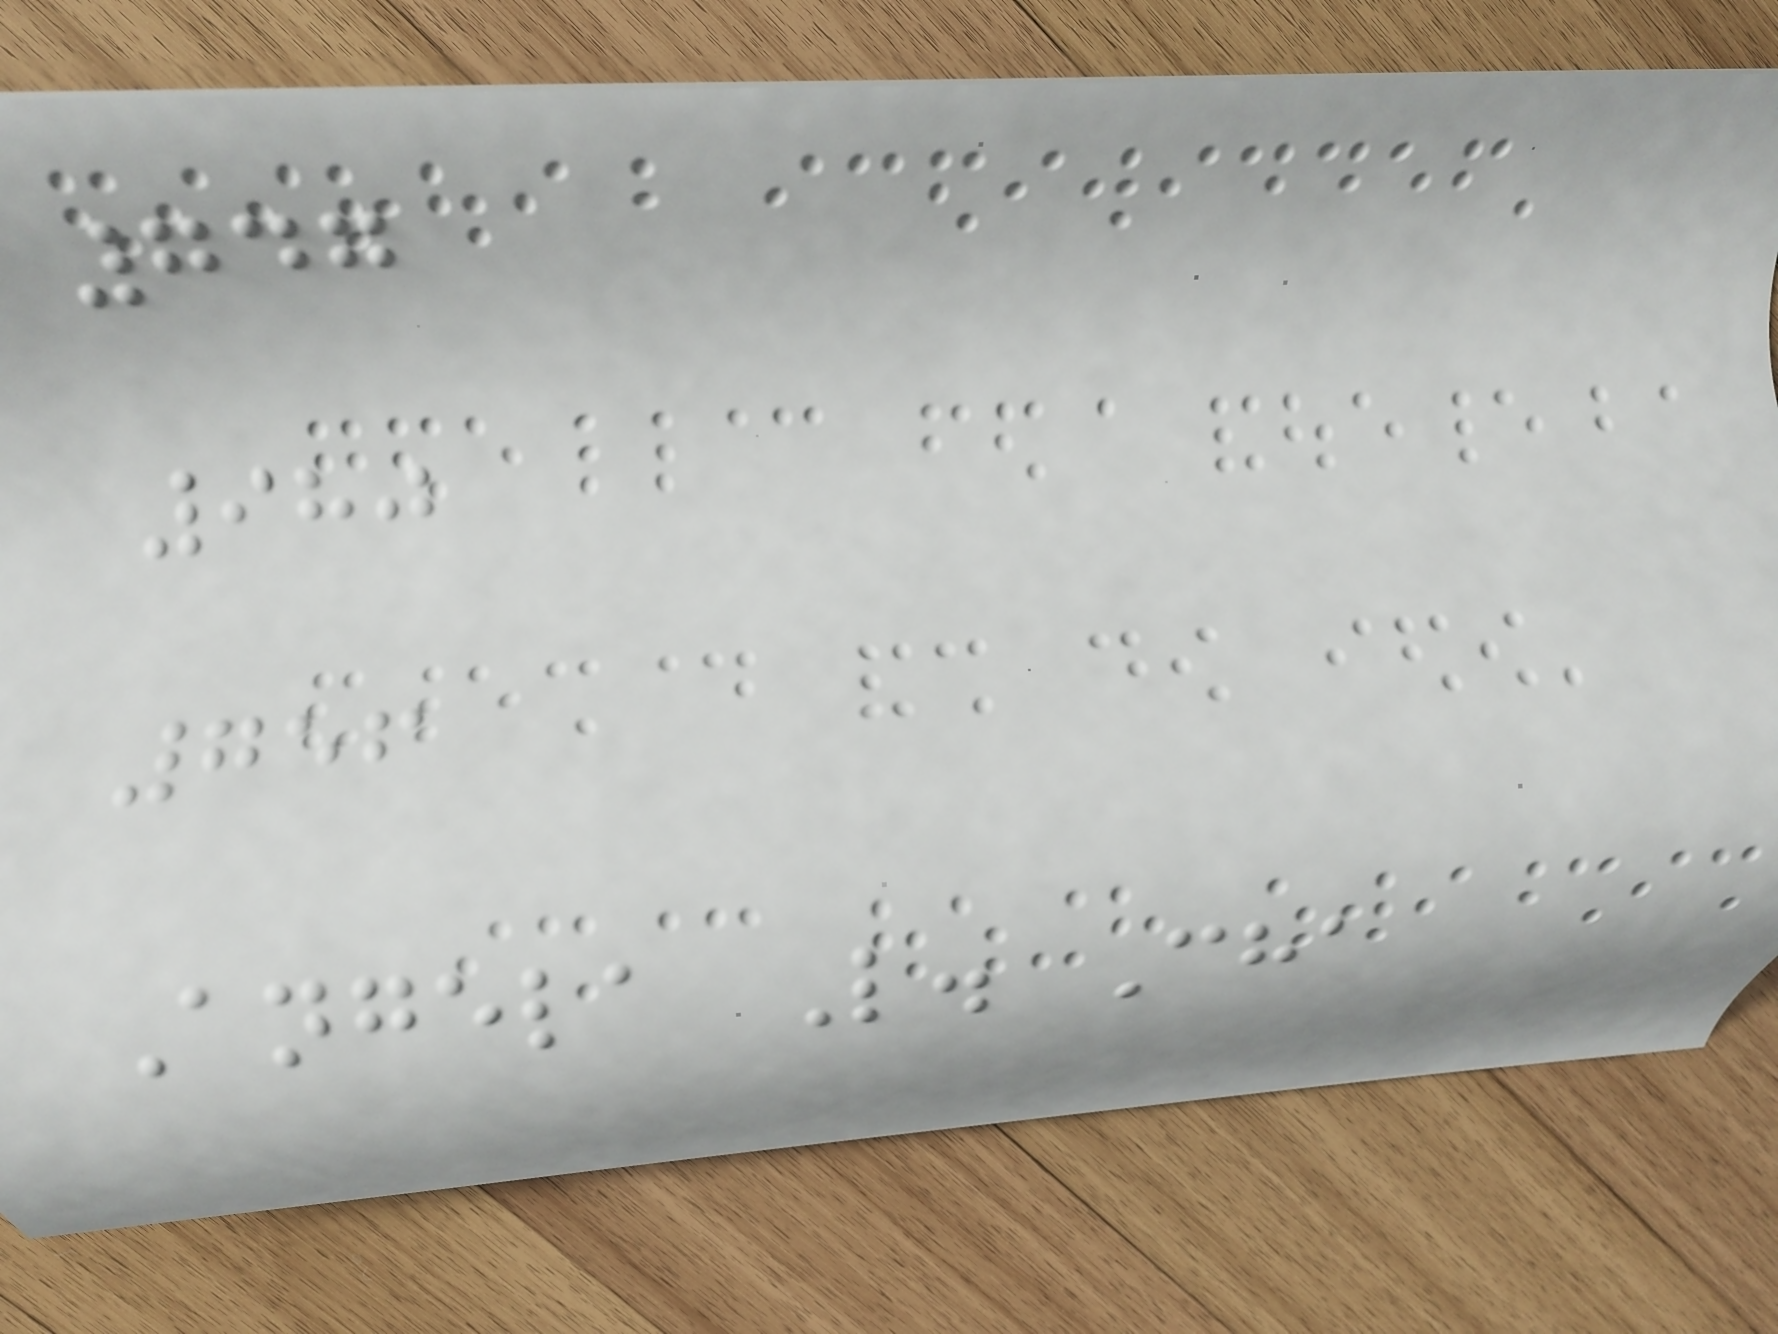747
980
756
Angela L. Cha
